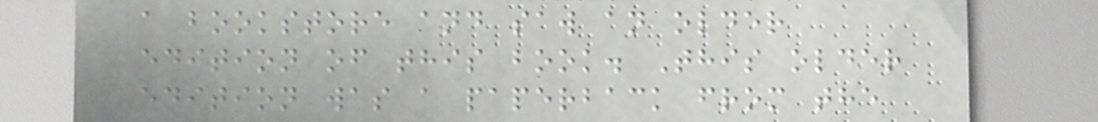a bookstore and saw an older
edition of this book. This older
edition was a paperback from the
